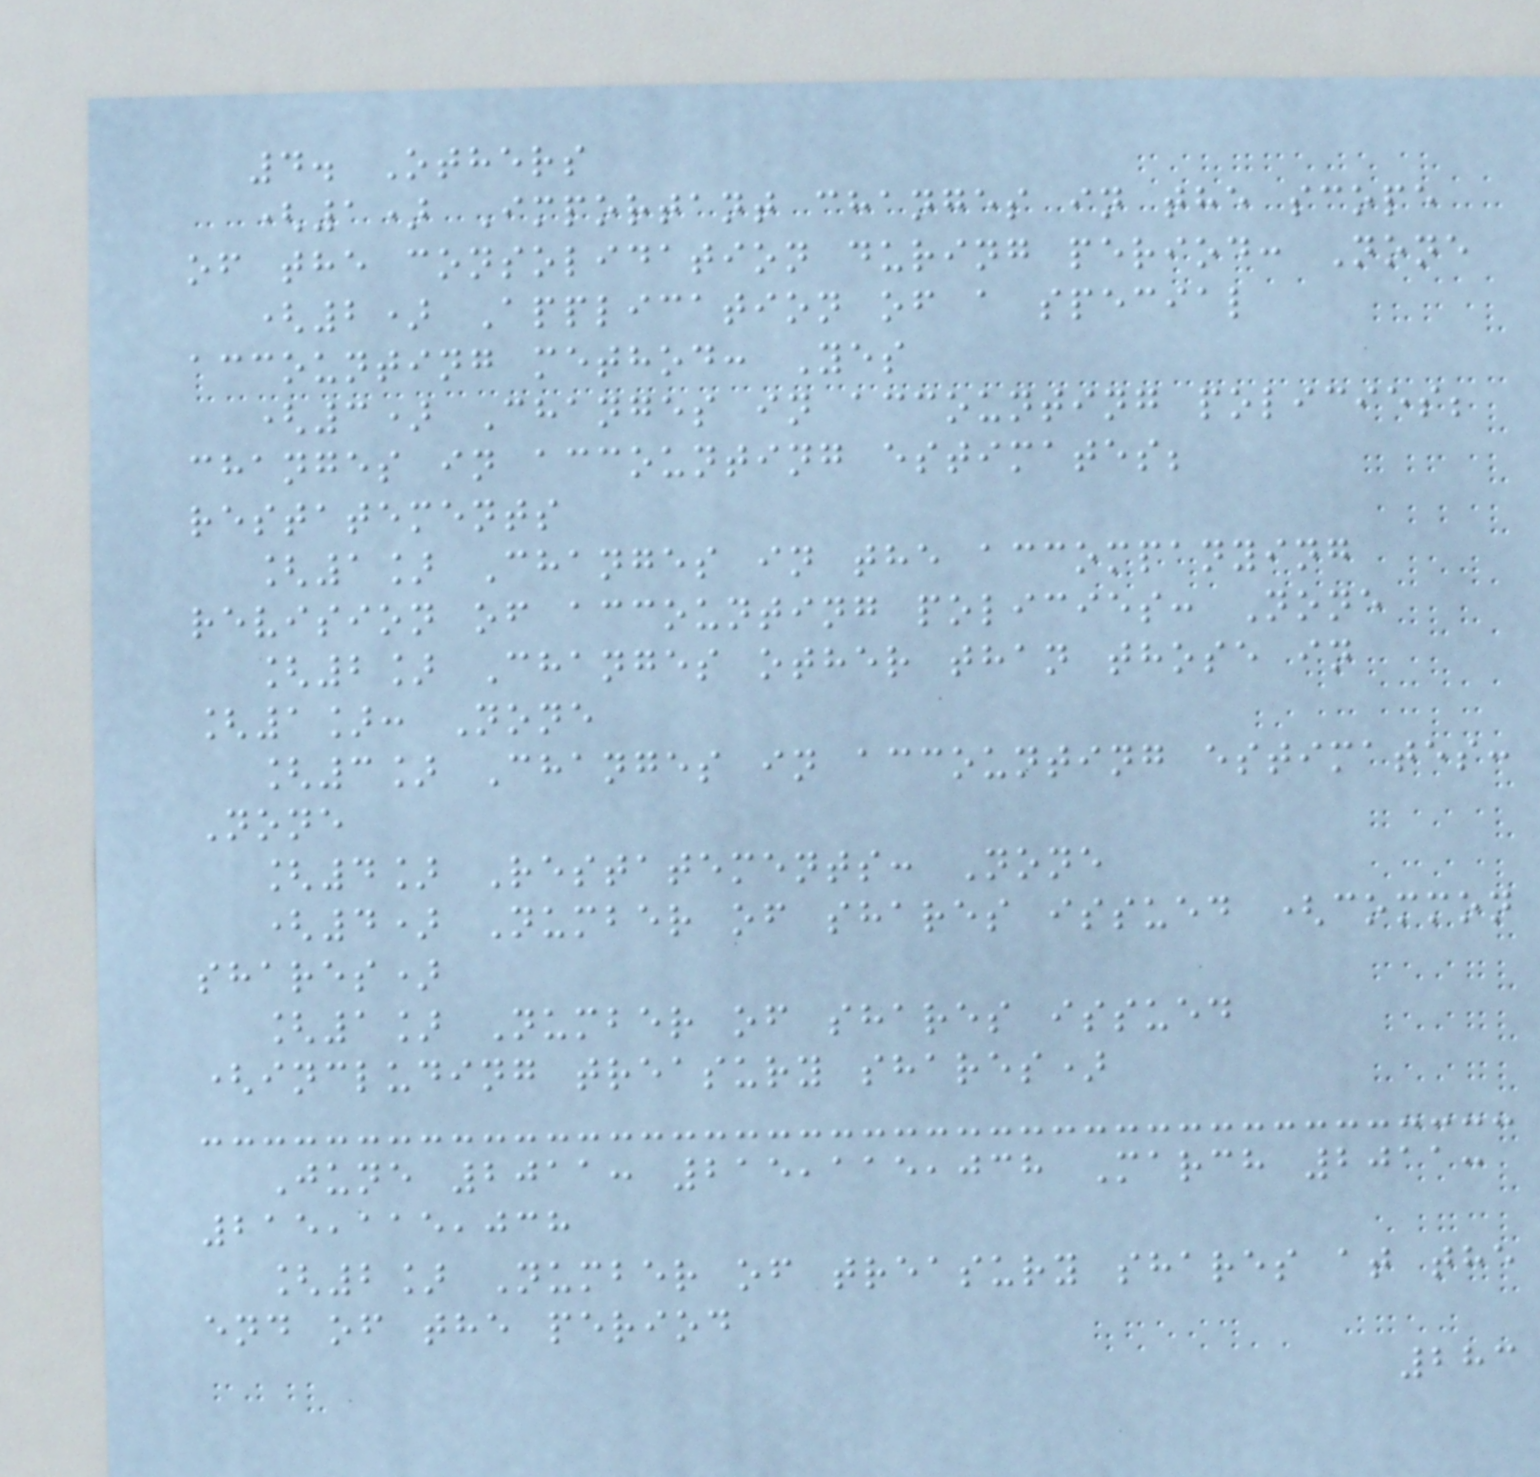4. Others
(1) Important changes in the scope
of the consolidation during period: None
(2) Application of a special
accounting method: Yes
(3) Changes in accounting policies;
changes in accounting estimates;
restatements
[1] Changes in the accompanying
revision of accounting policies: None
[2] Changes other than those in
[1]: None
[3] Changes in accounting estimates:
None
[4] Restatements: None
(4) Number of shares issued (common
shares)
[1] Number of shares issued
(including treasury shares)
June 2011: 215,115,038 March 2011:
215,115,038
[2] Number of treasury shares at the
end of the period
283
